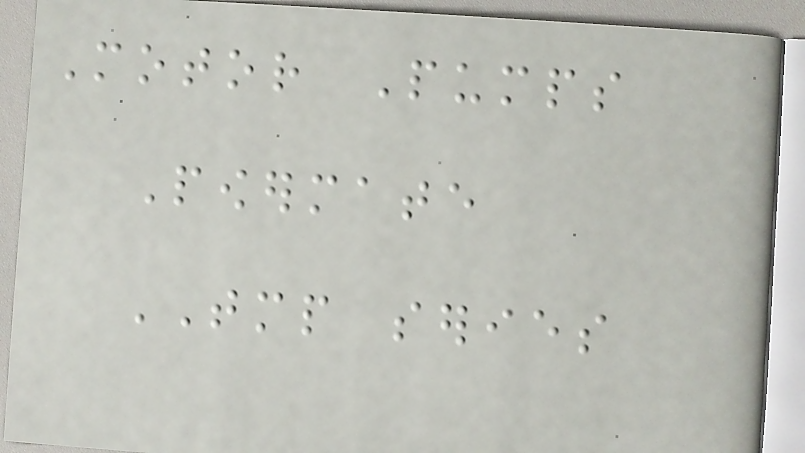Motor Pumps
Powermate
TMP series
